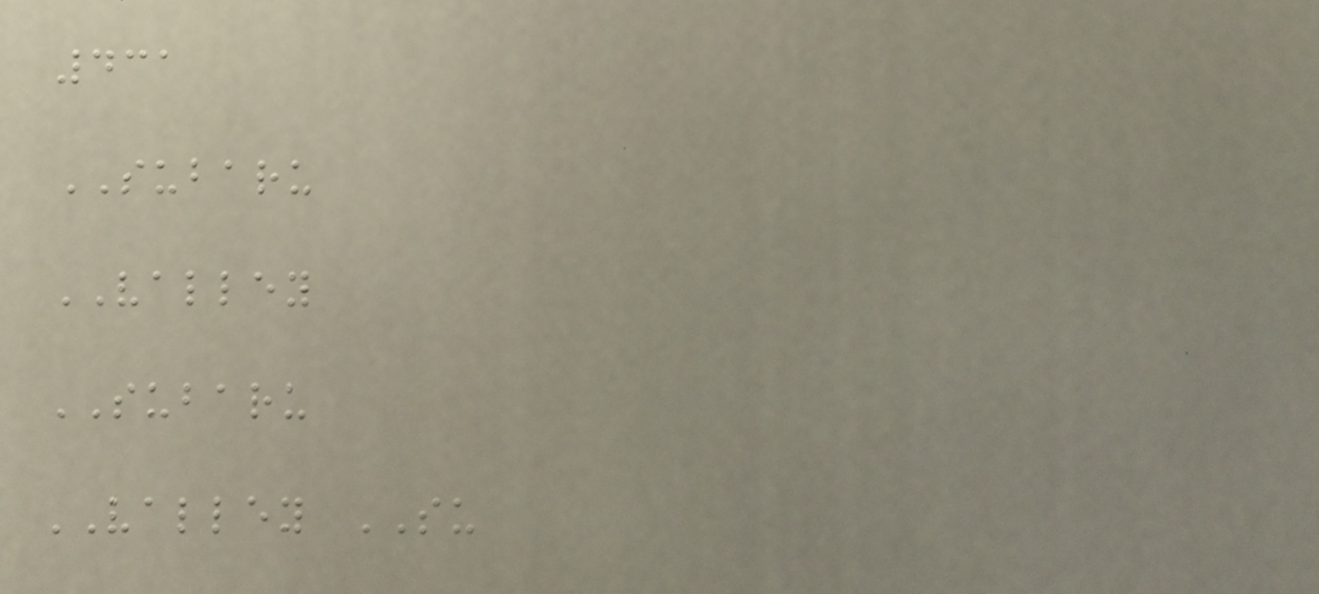431
SUBARU
VALLEY
SUBARU
VALLEY SU
